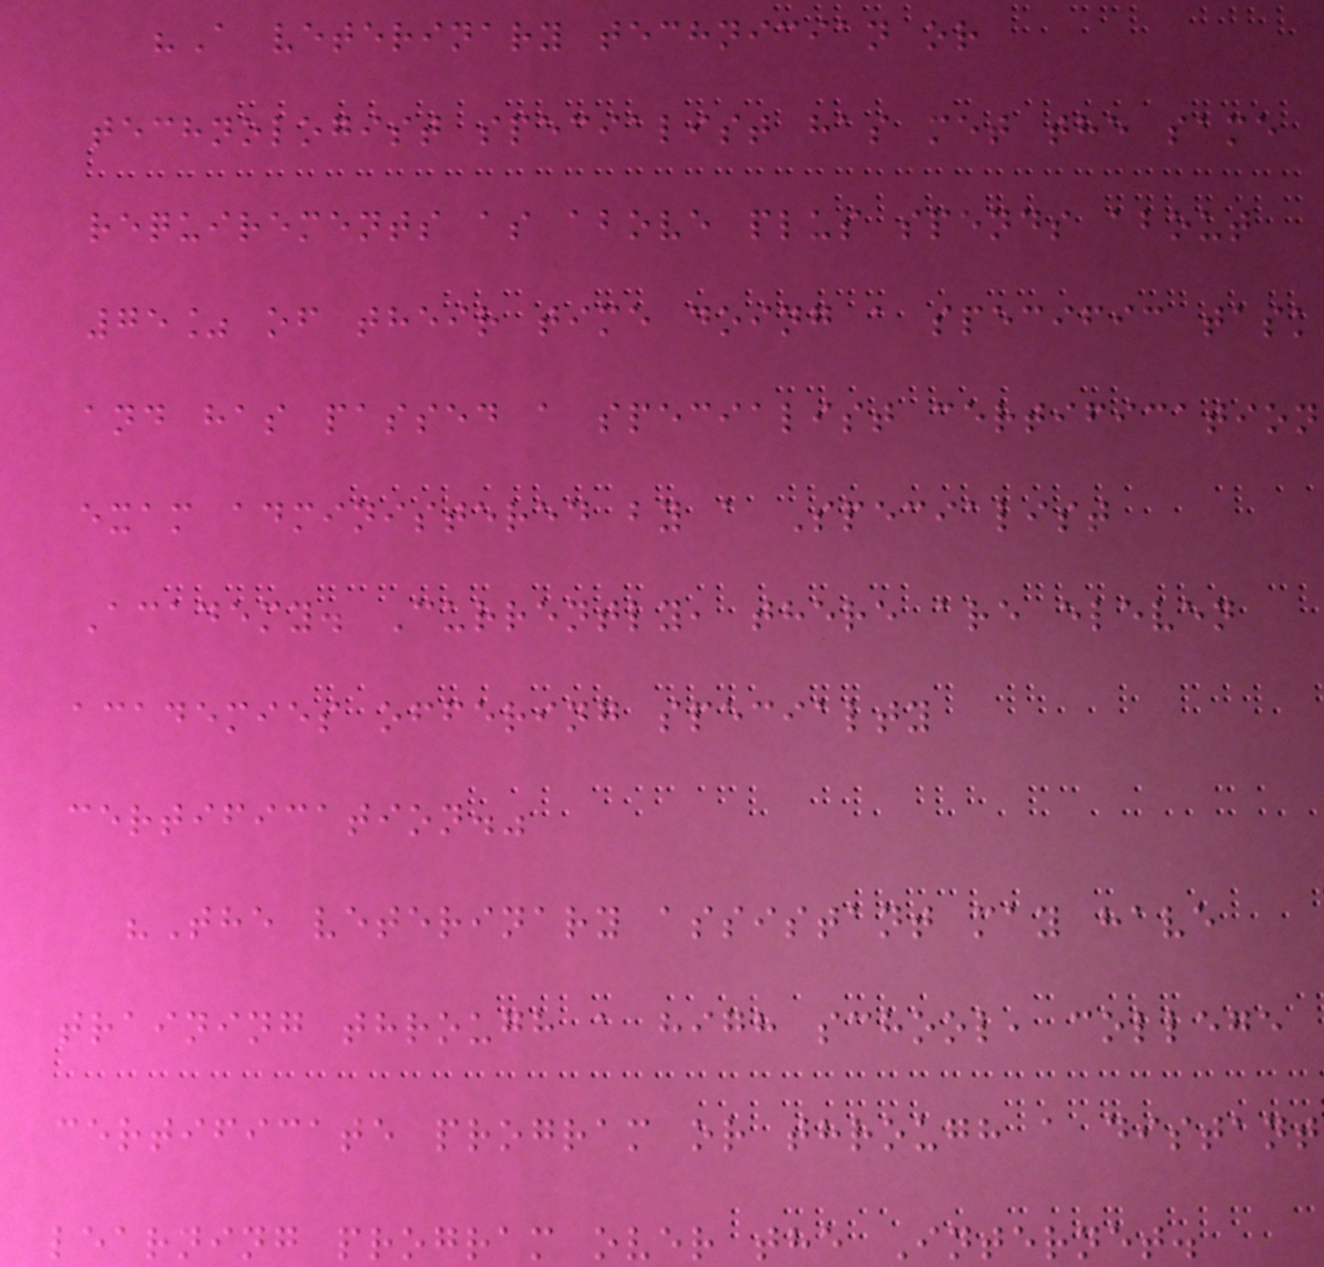"A veterinary technician or
technologist specialist has met the same
requirements as above plus spends about
75% of their time doing a specific task
and has passed a specialist certification
exam administered by a Specialist
Academy. Currently, there are eleven
academies offering specialty
certification."
"The veterinary assistant may have
training through a high school, college
certificate program or through a distant
learning program over the Internet.
